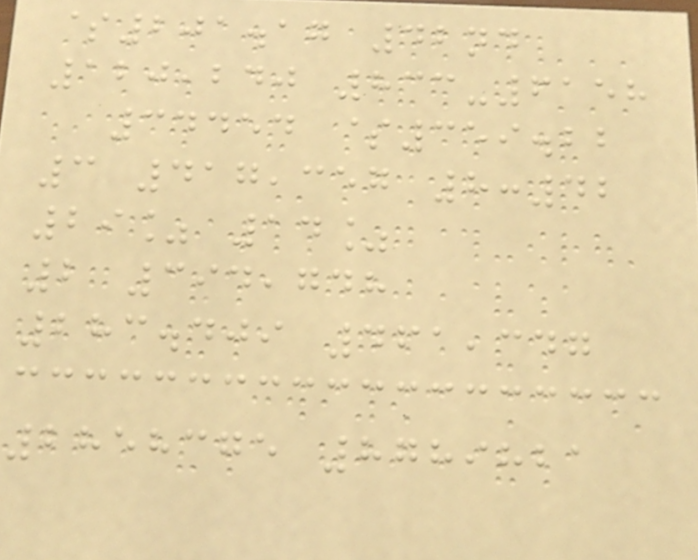$201.17 42nd
120,240 833-6158
34454 $359.22
3 417,357 8:42
29% 14%
2 394,748
283.409 461,347
2858375 8789821
